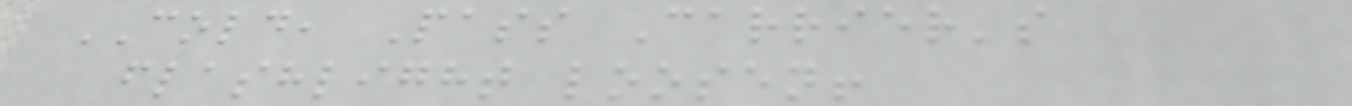COLD, Pass Carrier's
flashlight loosen!
